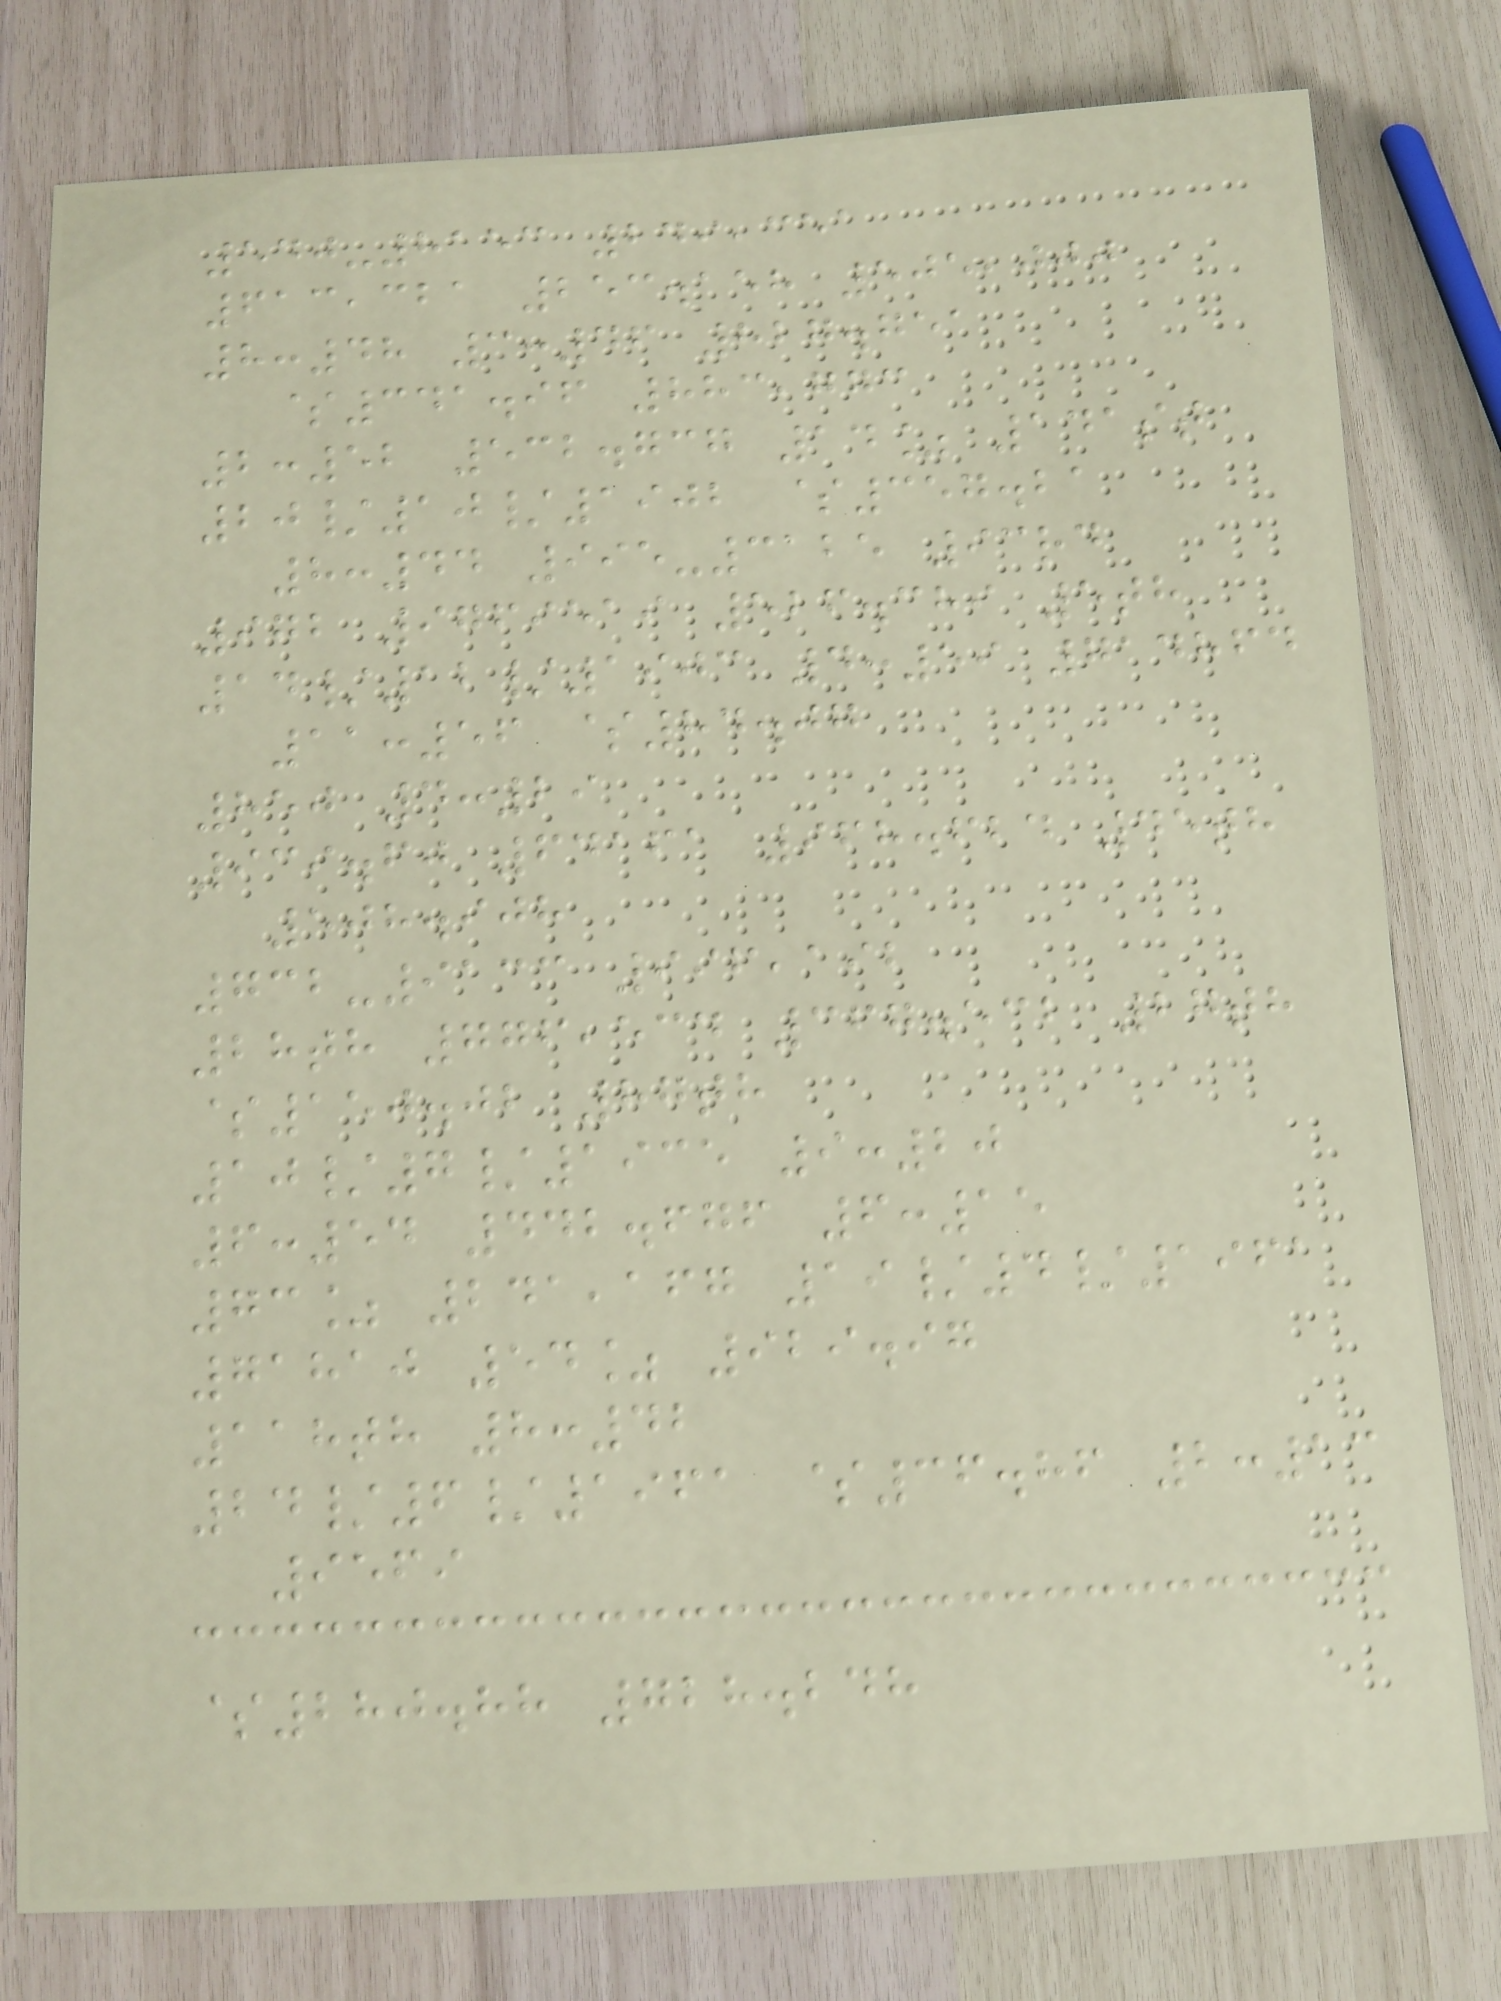540-8153 249,351
613,321 253.158 505,000
8:48 3:46 827.751
$341.96 883,773
2:52 532.737 14% 141st
20/10/1902 $357.21
8:44 995-3125 93rd
972 9769519 526.389 5th
14/12/1903 4:59 714864
11:56 $84.07
850 4:29
939.60 64161 968.624 45th
508.908
732-9133 996,192
28th 776,534 367.532 27th
$150.02 87th
10/7/1935 9:20
6:54 442.676 6:15
73% 241,167 19/4/1961
71810 54% 929.97
118th 8:42
24/6/1961 $36.86 2:13
9569
$280.88 728.248
